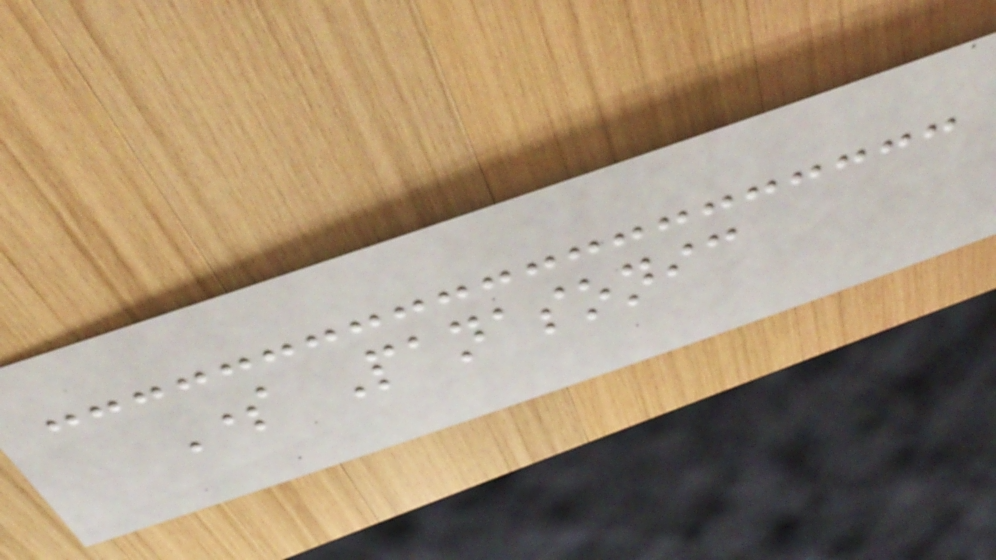Some Panasonic
